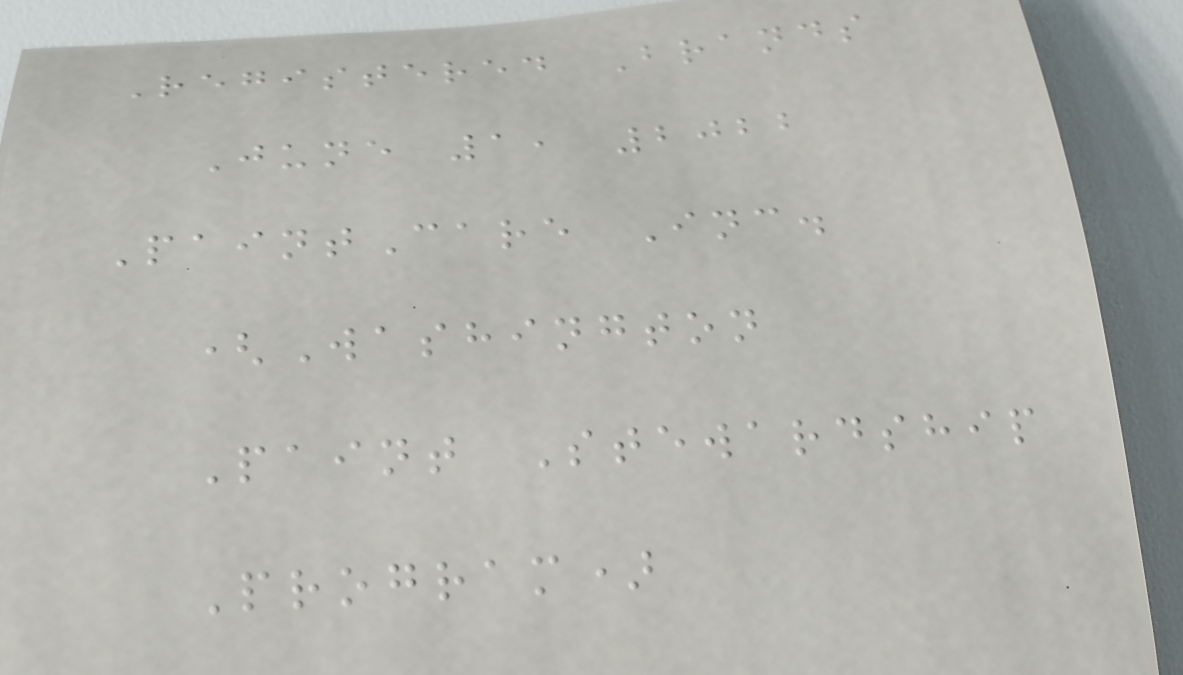Registered Brands
June 1, 2022
PaintCare Inc.
(Washington
Paint Stewardship
Program)
